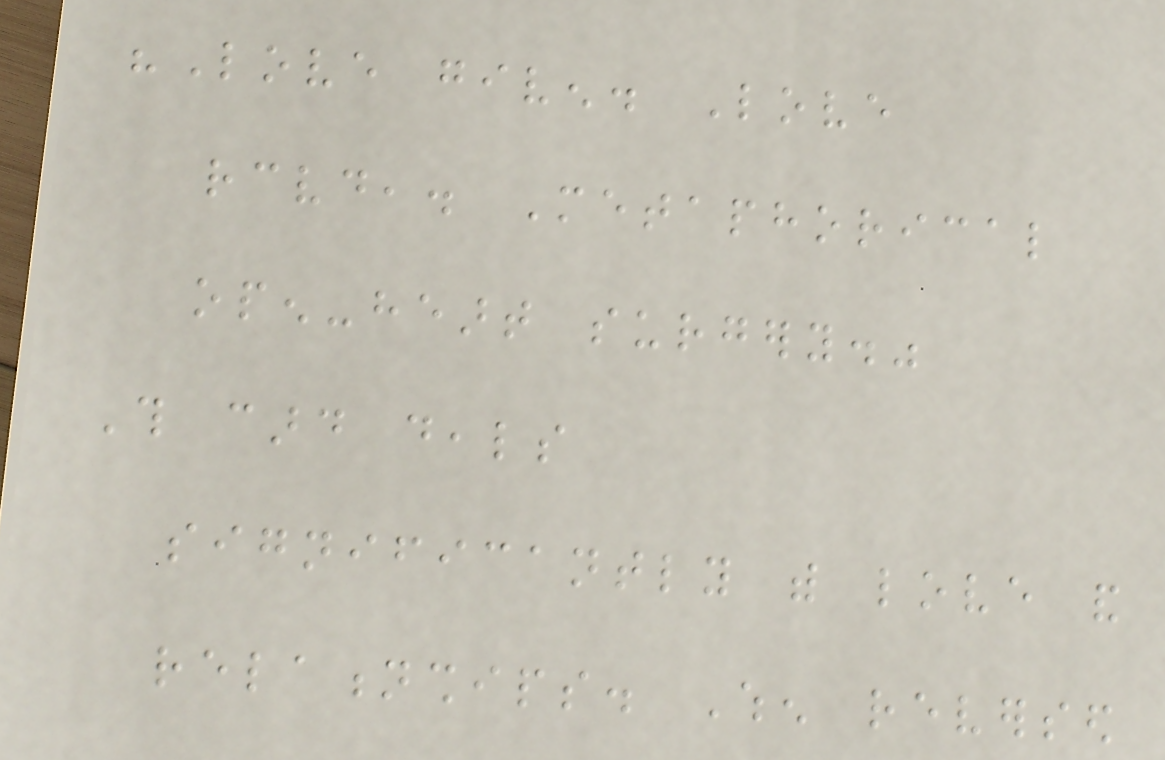"Love given. Love
received,. Metaphorical
open-heart surgery."
This card deals
significantly with love and
relationships. When reversed
